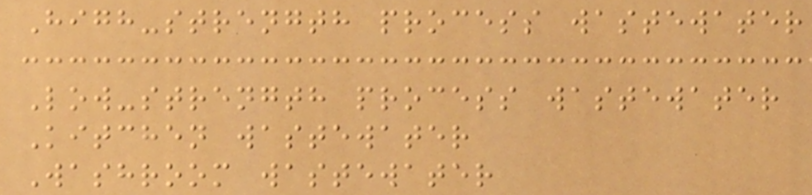High-strength process wastewater
Low-strength process wastewater
Kitchen wastewater
Washroom wastewater
